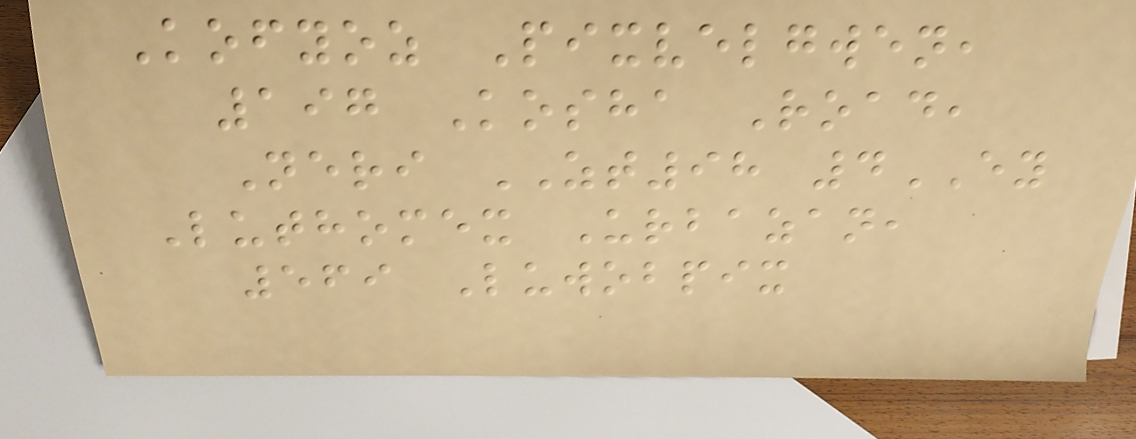Kofyoz Pixvelgwen,
197 Kosha Road,
Neri ZT98 4EY
Luthomex Urbazan,
569 Luwobpix
